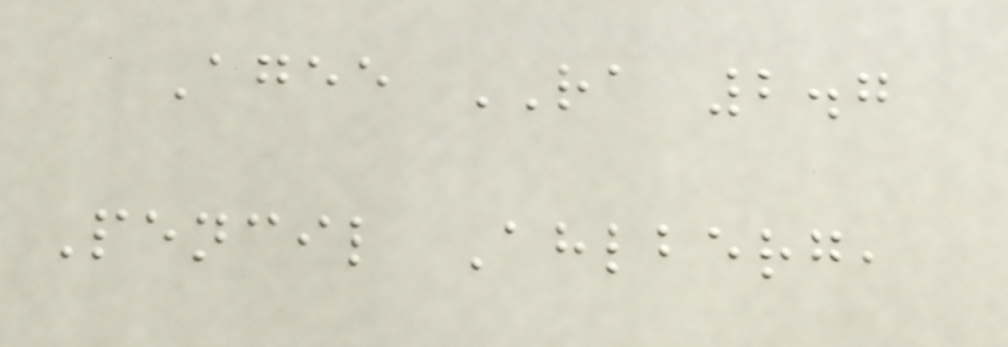Agee RA 2.7
Pencil Ahlberg,
